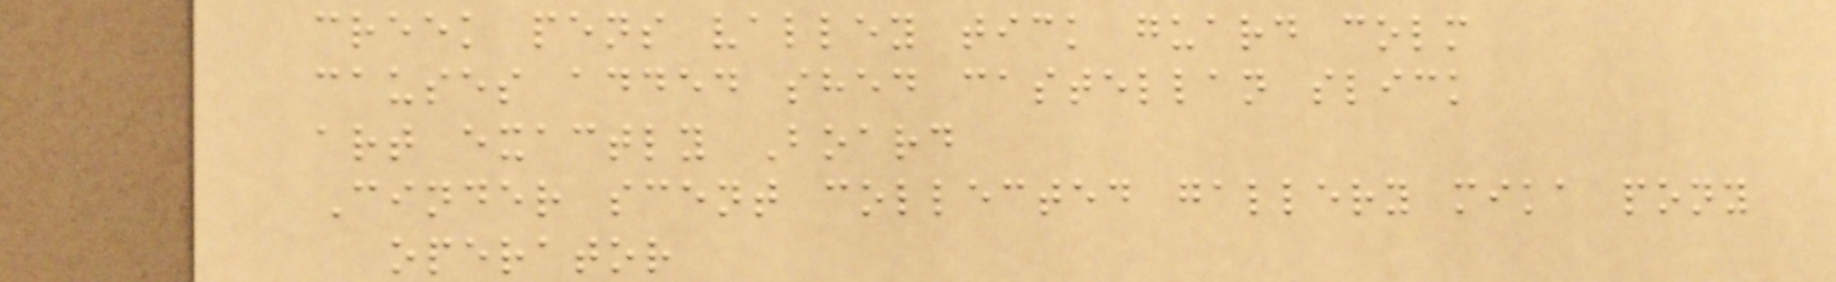creek pens valley tick guard colm
causes added shed castellan slick
art exactly Board
Cinder scent collected gallery mika pony
operator
